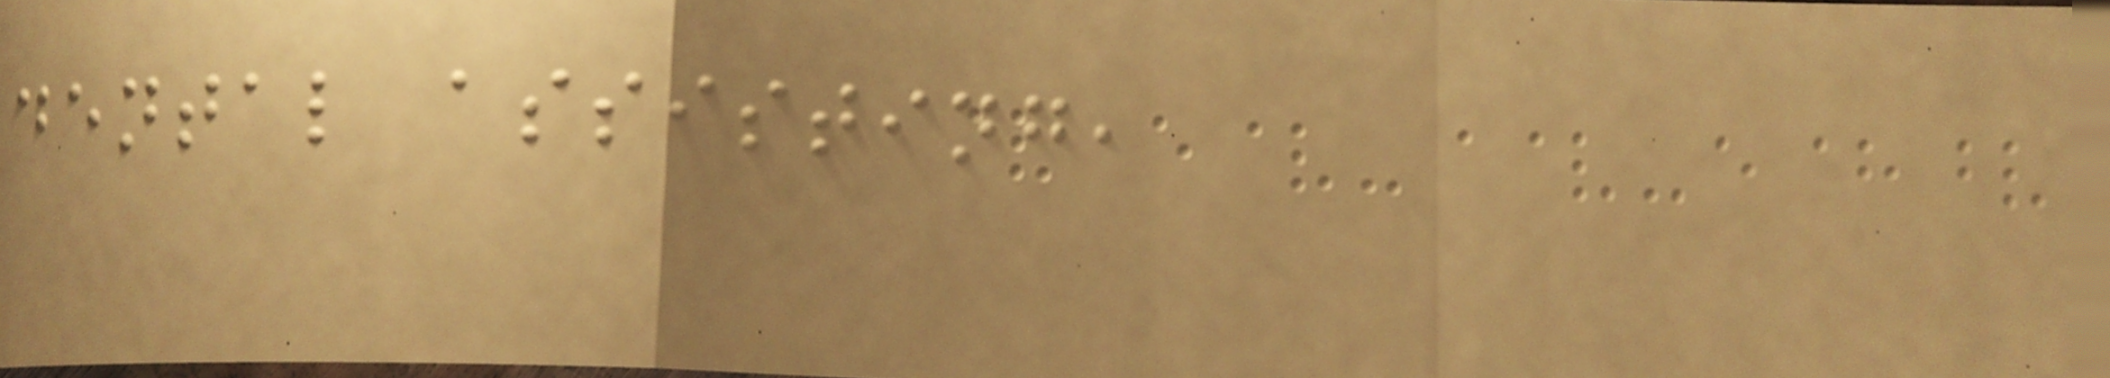dental assisting,
